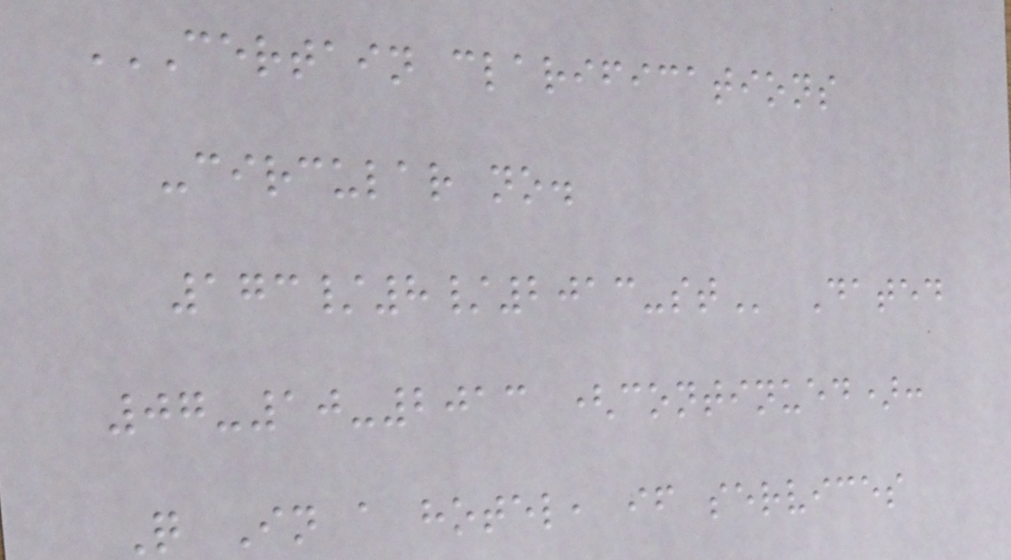CERTAIN CLARIFICATIONS
-CIRCULAR NO.
173/8/2013-ST Dated
07-10-2013 (continued):
Q In a hotel, if services
